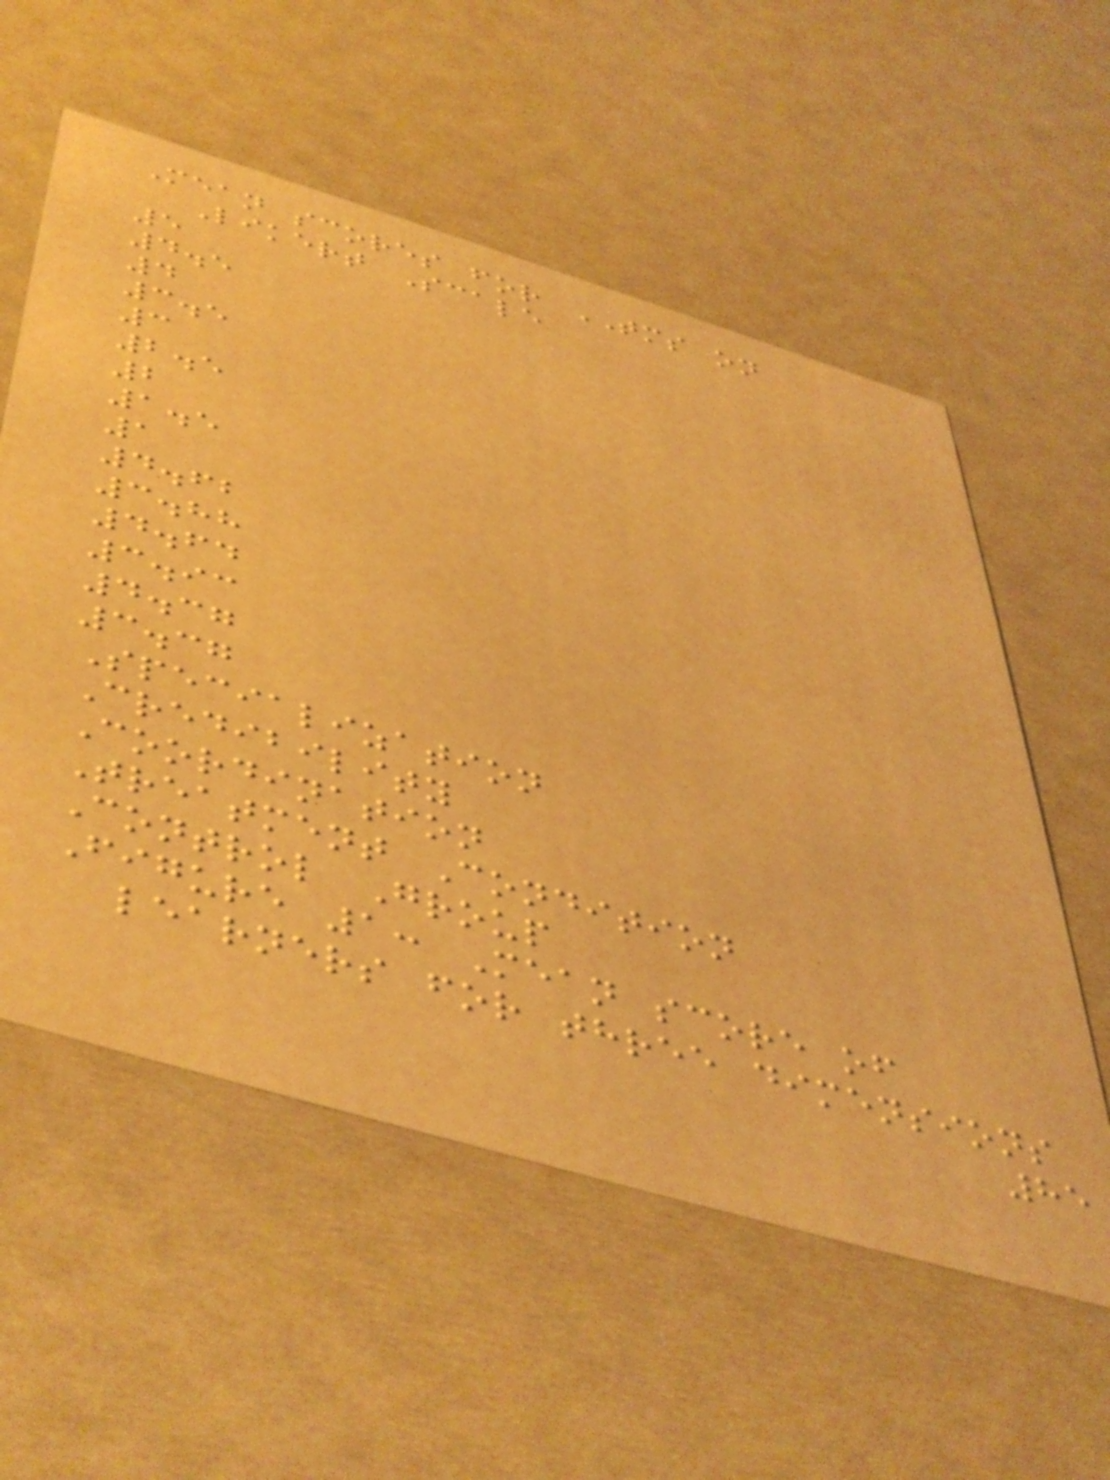Mean scores for TMS on
Likert Scale
5
4.5
4
3.5
3
2.5
2
1.5
1
4.62
3.88
4.64
3.93
4.37
3.37
Specialization
Credibility
Coordination
Treatment Condition
Control Group
Figure 1: Mean score of
learners for three dimensions
85
